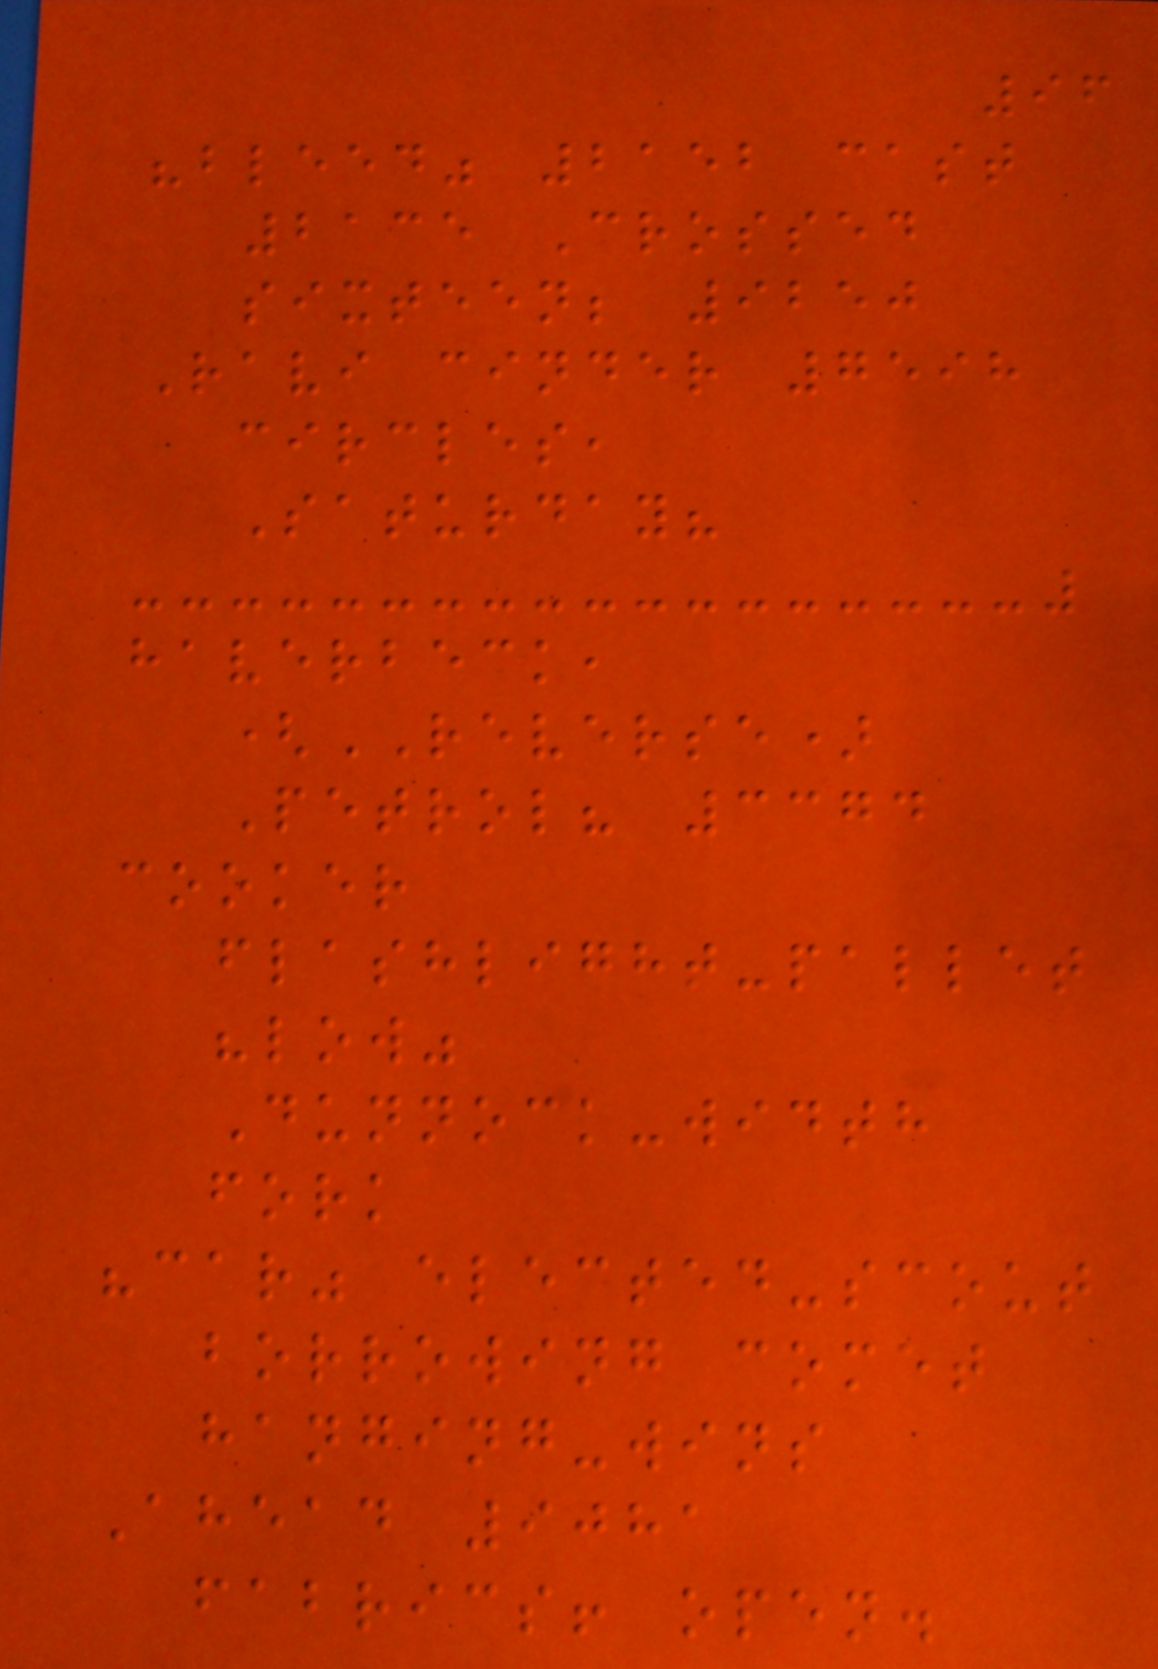96
"bleed" 2152 cast
2135 Crossed
sixteen; 9250
Ravi cinder 7598
circles,
Saturday?
haverbeck,
(REVERSE)
Petrol? 3374
cooker
flashlight-pallet
"low"
Dunnock-width
fork
"car" elected-scout
borrowing comet
hanging-wins
Ahead 9081
fabrics! open.
